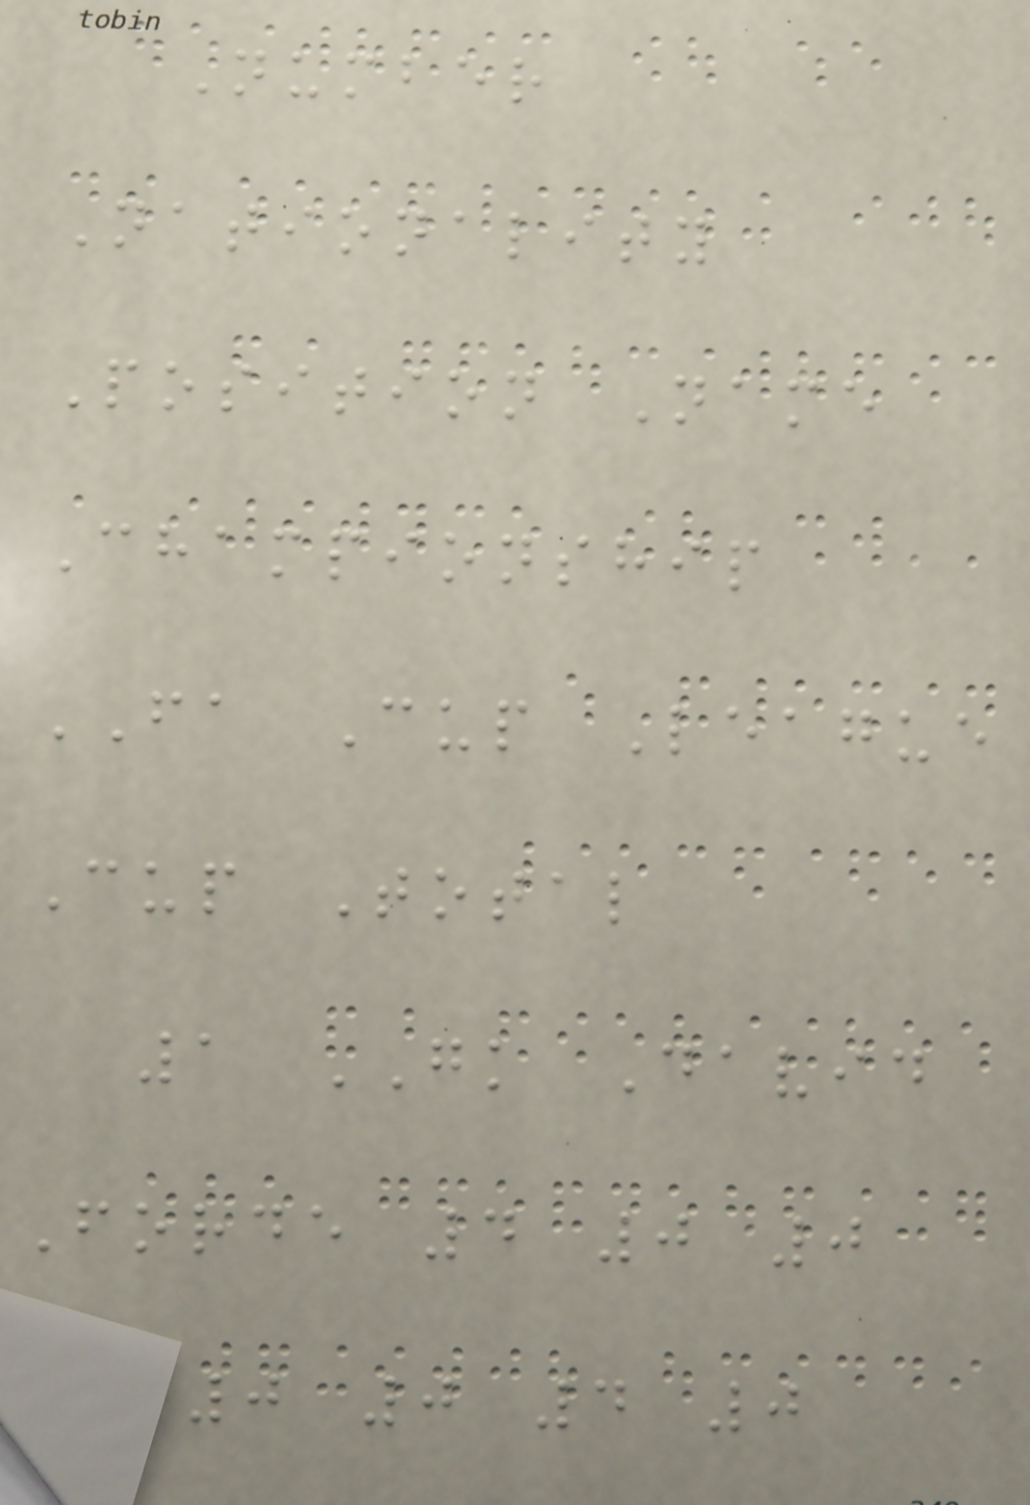Number
Nationality
Position Name
Championship
FA Cup League
Cup Total
1 GK David
Forde 4 0 0
0 0 0 4 0
